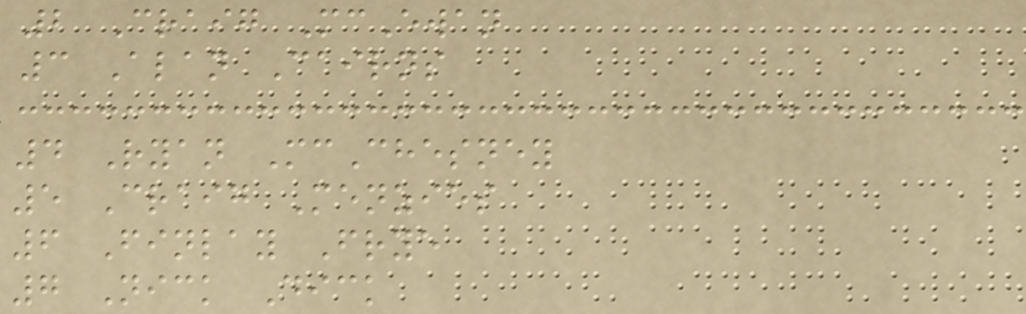2 Craig McEwan
3 Alan Cairns
4 Ryan McChesney
5 Craig Menzies
6 Finlay Frye
7 Nick Dick
